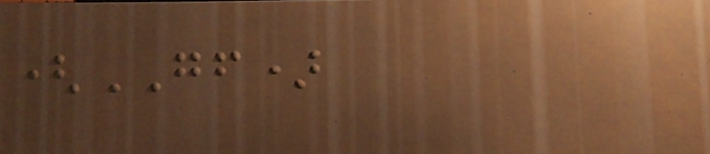(GF)
